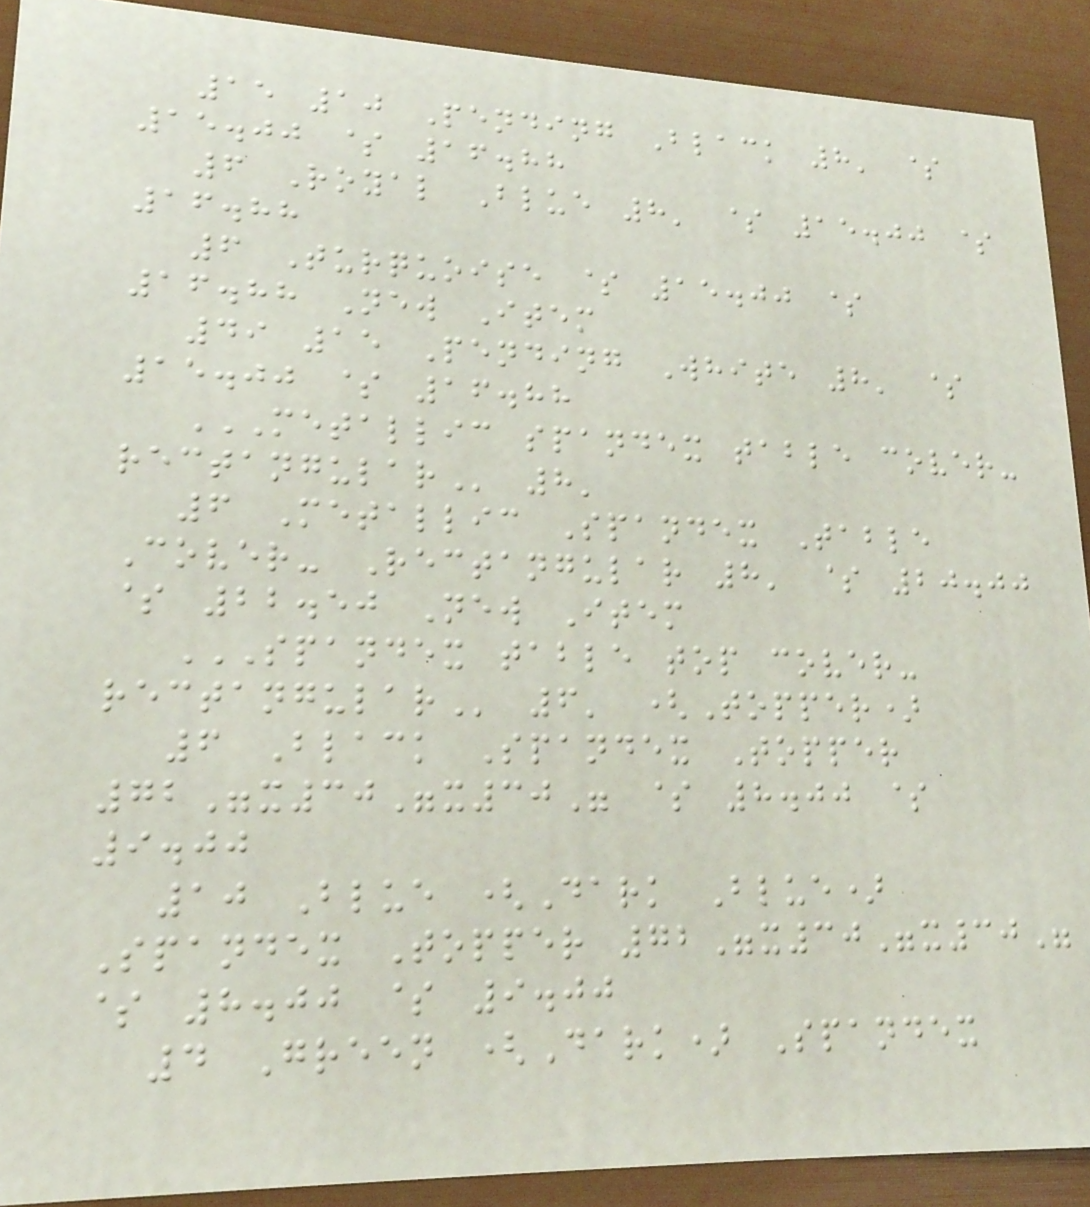15 10 Pending Black 8' $
15.00 $ 16.88
6 Royal Blue 8' $ 15.00 $
16.88
6 Turquoise $ 15.00 $
16.88 New Item
49 15 Pending White 8' $
15.00 $ 16.88
METALLIC SPANDEX TABLE COVER-
RECTANGULAR 8'
6 Metallic Spandex Table
Cover- Rectangular 8' $ 20.00
$ 22.50 New Item
SPANDEX TABLE TOP COVER-
RECTANGULAR 6' (Topper)
6 Black Spandex Topper
72"x30"x30" $ 8.00 $
9.00
10 Blue (Dark Blue)
Spandex Topper 72"x30"x30"
$ 8.00 $ 9.00
4 Green (Dark) Spandex
